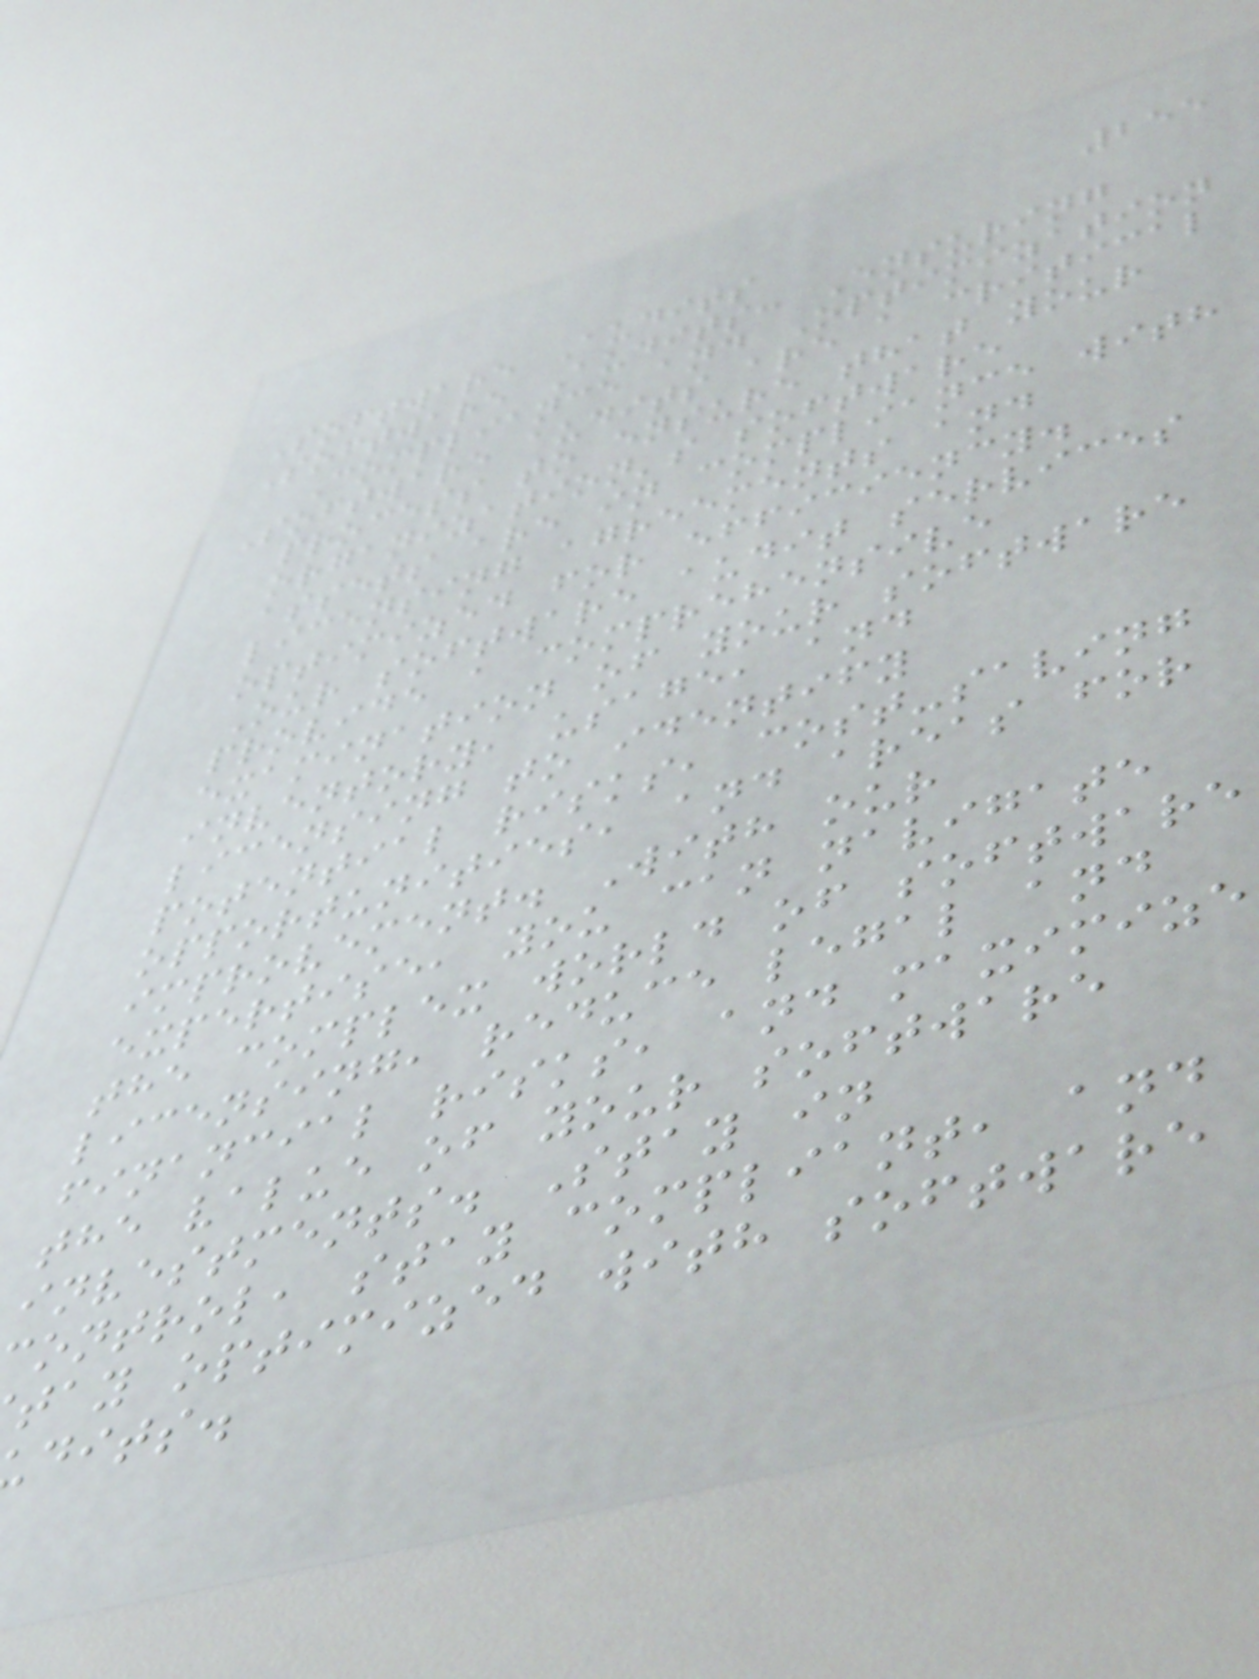255
Software Audits
Software Audits: Ensuring
Compliance and Optimization
Software audits are a critical
process to ensure that your
organization's software
assets are in compliance with
licensing agreements and
optimized for efficiency.
Our software audit services
provide a comprehensive
examination of your software
inventory, usage, and
licensing to identify
potential risks, cost-saving
opportunities, and areas for
improvement. With our
expertise, you can navigate
the complex world of software
licensing, reduce legal and
financial risks, and maximize
the value of your software
investments. Stay in
ontrol, stay compliant, and
tay optimized with software
dits.
